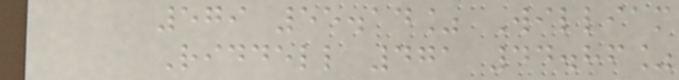579 55.14% William
Riddell 471 44.86%
